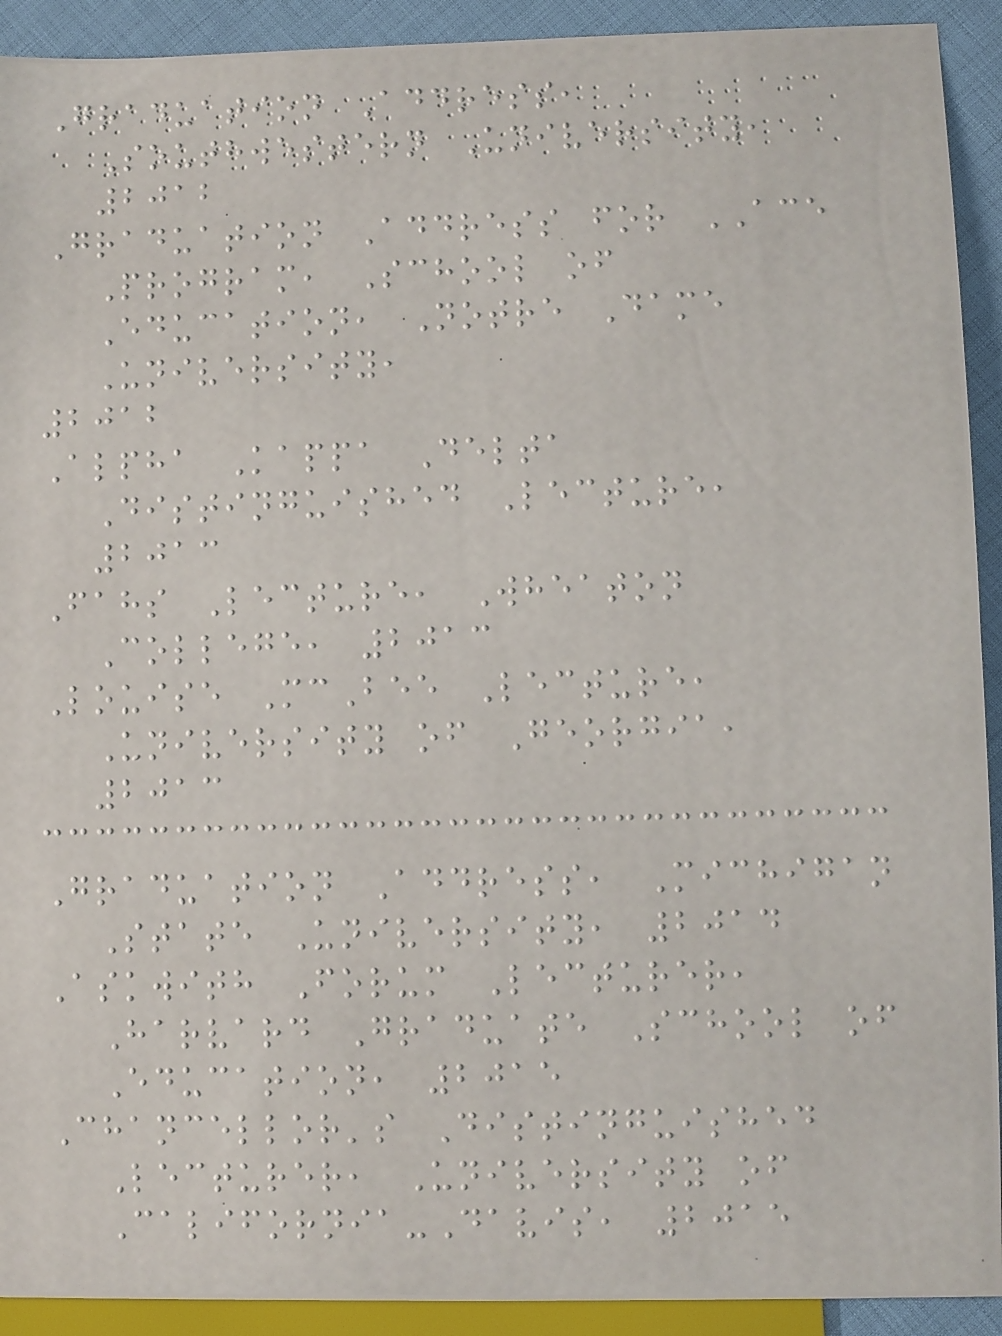Graduation Address,
Southwestern University,
2012
Graduation Address for ACE
Program, School of
Education, Notre Dame
University,
2012
Alpha Kappa Delta
Distinguished Lecture,
2013
Fahs Lecture, Wheaton
College, 2013
Louise McBee Lecture,
University of Georgia,
2013
Graduation Address, Michigan
State University, 2014
Askwith Forum Lecturer,
Harvard Graduate School of
Education, 2015
Chancellor's Distinguished
Lecturer, University of
California-Davis, 2015
